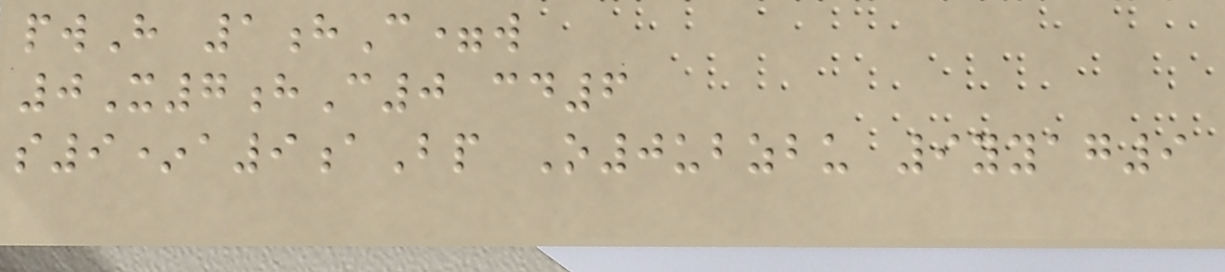pwH 1hC=w
0X7hC0 cd6
s9*a9aBp O0ubzbu 9yyag9
